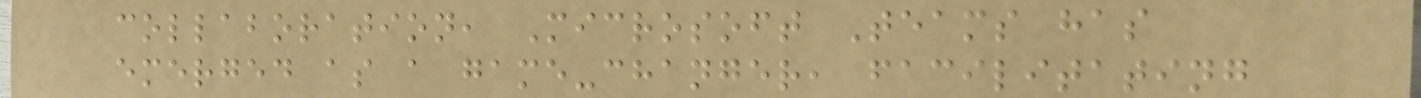collaboration, Microsoft Teams has
emerged as a game-changer, facilitating
